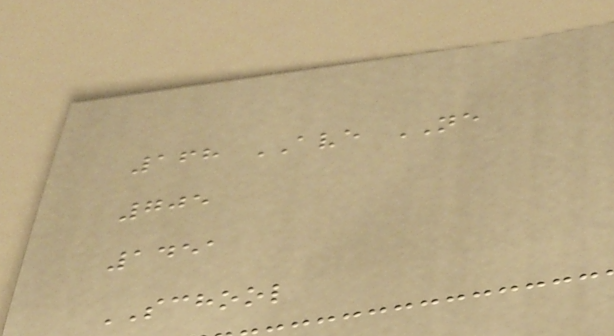168 AVE NE
705
1451
SCHOOL
